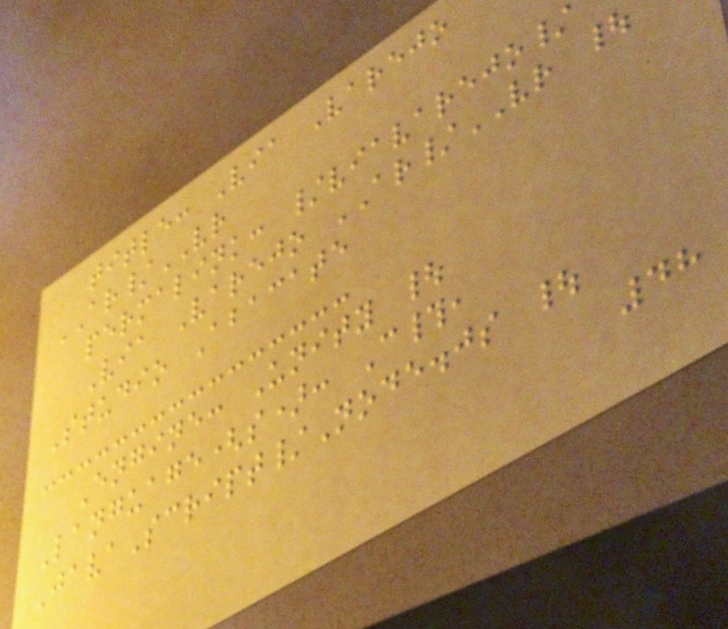title: Via Varejo
AR/VR
permalink: /viavarejo/
Via Varejo AR/VR |
Studio Abacate
Engine: Unity |
Language(s): C#,
JavaScript/Node.js |
48
